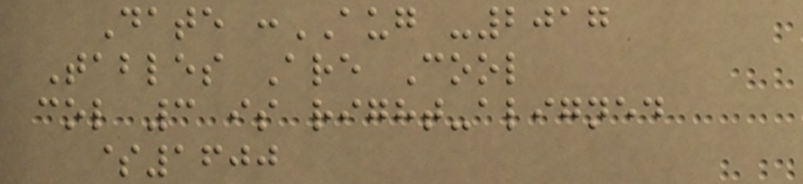Date :AUG -2017
Tables Are Cool
col 3 is right-aligned
$1600
